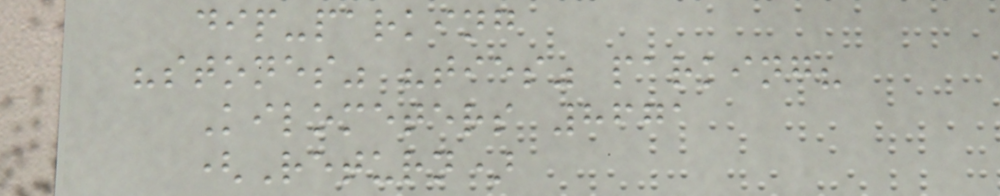dip-parking
"stones" "ties" parking?
Kilometers 8671
(Return)
